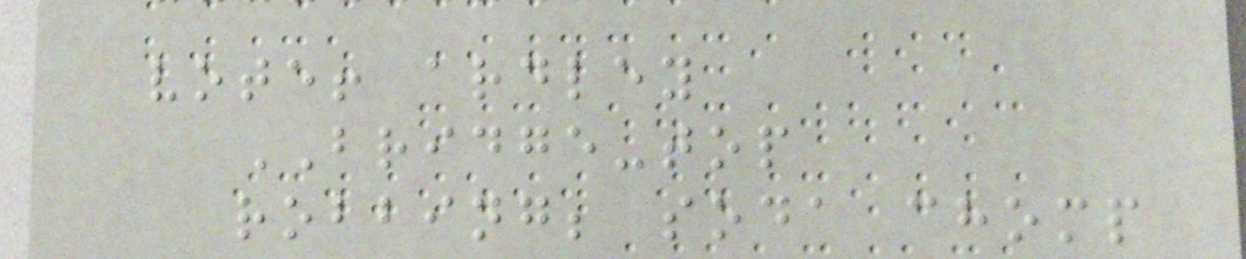vote! ardley
BRIDGE-top
robbing; soda chomp
